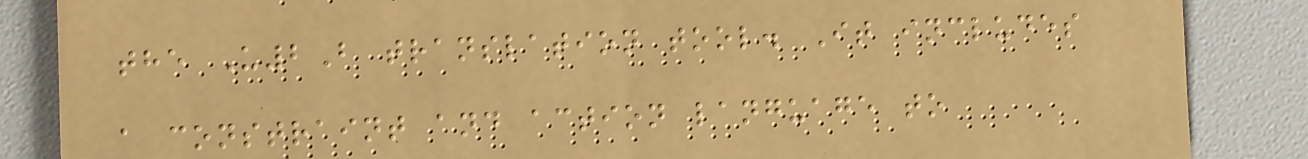the U2B translation tool. It includes
a constraint and action language to
